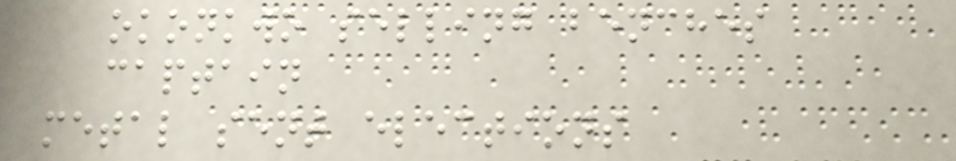okonkwo selling benches
captain
metal sent elections
